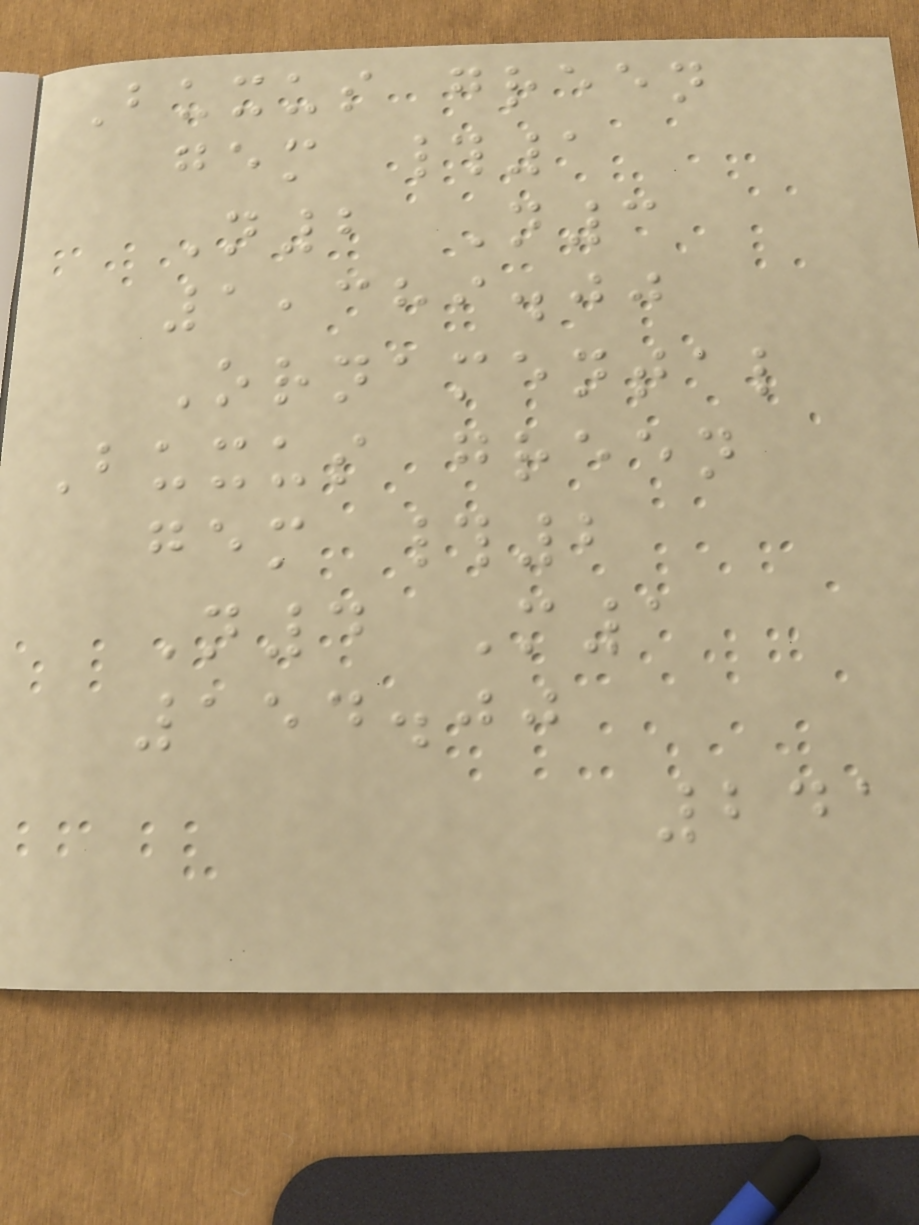Buxus green
gem #1
N2 N3
1,389.00
Ornamental
Buxus green
gem #2
N4 M1
154.00
241
